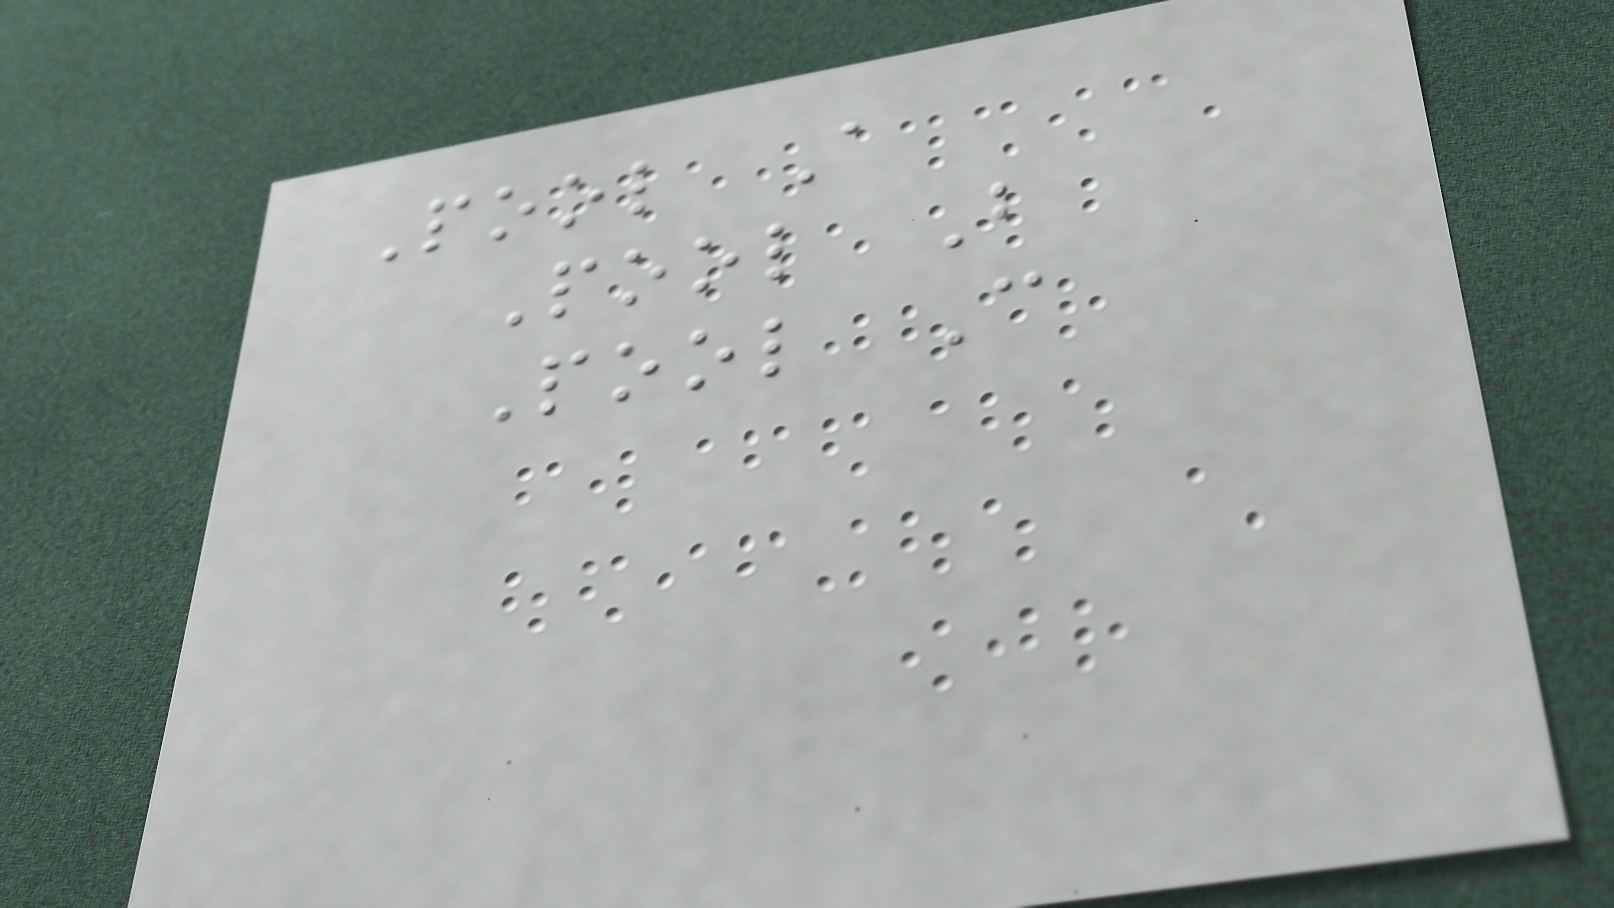Pool A
Pool B
Pool C
